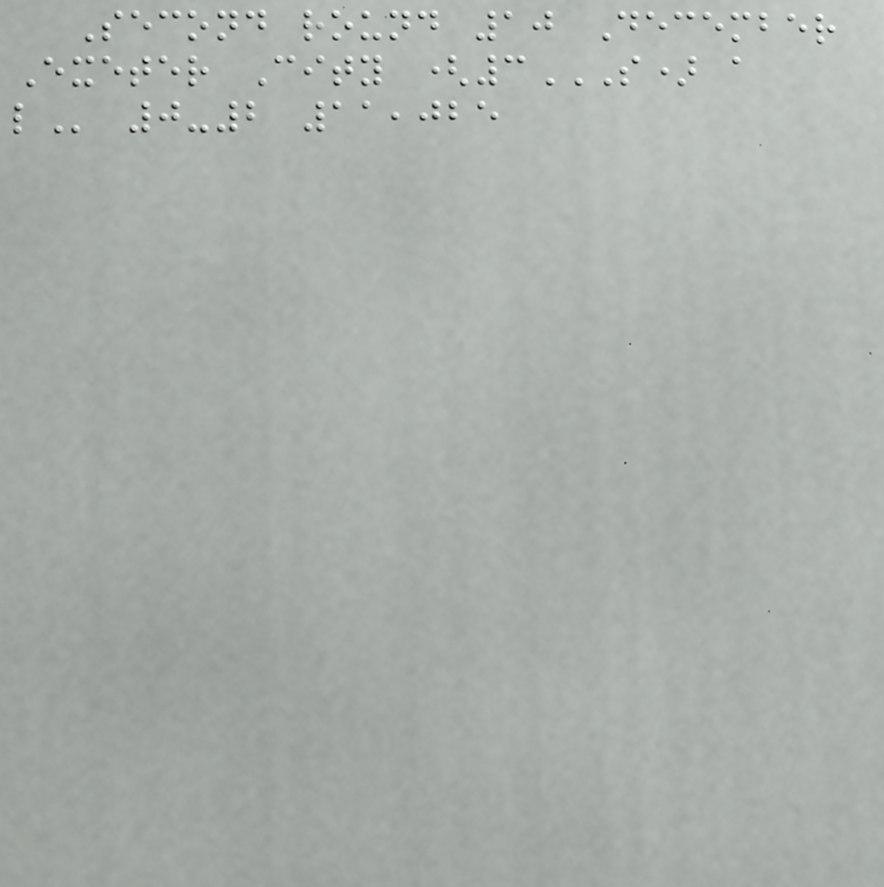Second round 10 December
Exeter City (3S) A
L 0-2 11,025
